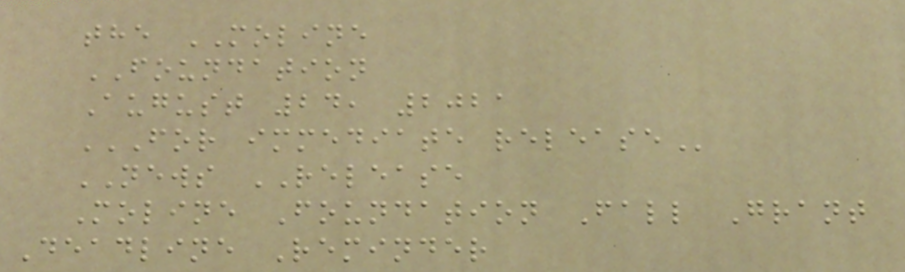the MOLINE
FOUNDATION
August 24, 2021
FOR IMMEDIATE RELEASE
NEWS RELEASE
Moline Foundation Fall Grant
Deadline Reminder
